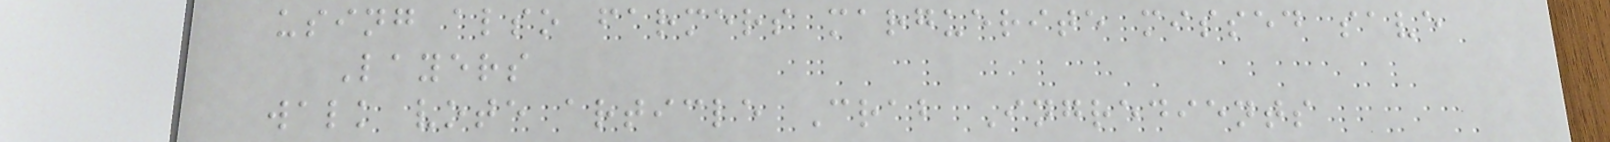using also farmers marguerite missed save
Layers
walk vote article Crab Ingredients
